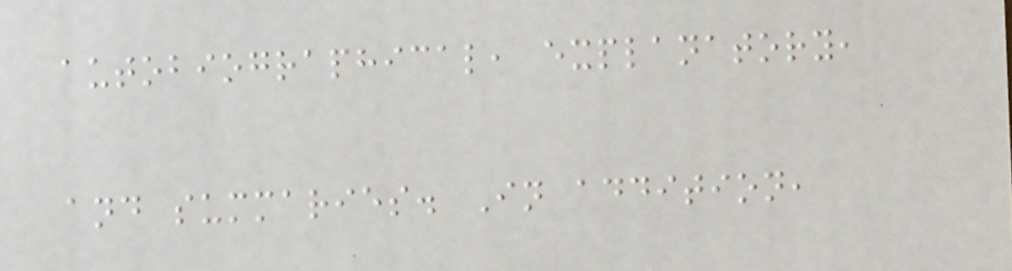autobiographical, explanatory,
and summaries. In addition,
